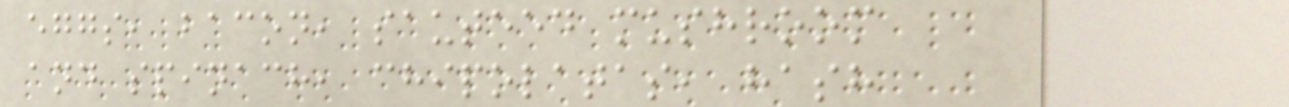eggs, bacon, sauteed mushroom
and spinach, chipolatas, hash
